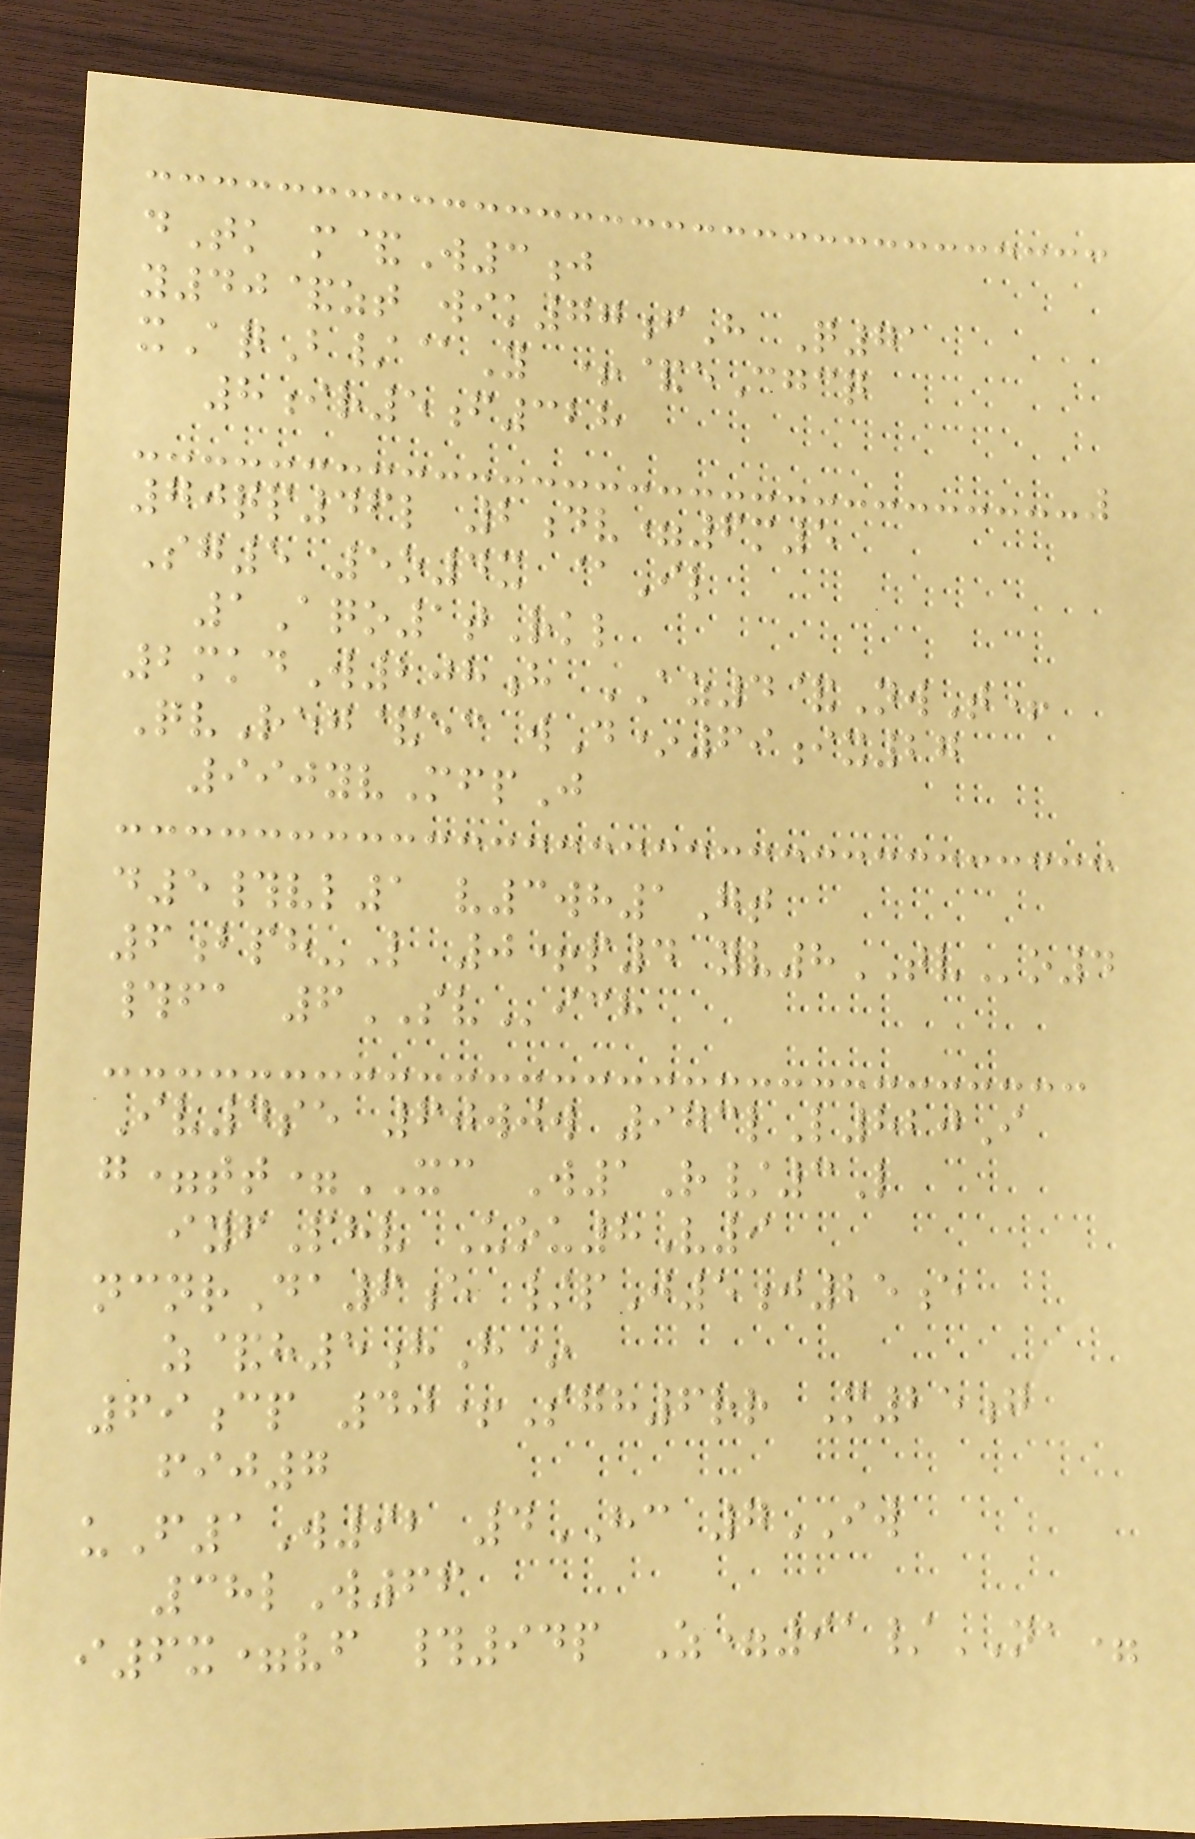dTk m&W3j
y40&zt wik77fH Q71
xAqB/@Y +&eCgcq
8ir5f328
70qp46l 2dv=6m5
Sg5 5o4x @Il
1Aqo1tRkl
2mkdW208h AZ4&NwT+
QvReg&ec wD*69ix27
990yvMfpJ
d5#vl1 v3wh1Gt
6bph-L 0+p4 yv8TVo4
#fa 6SVich
Iv4se 60wjw 973lL820I
g=tt=XC W1R/3L
iyfPhv Uou8V9
ncnrDa6e /pJ5j25e
z&h5hH*
69cp 40+Sgh6rr M25g
fij7
uF1W92 4HC 7IW
38lW66
i6x=vf #94p Z=91/NA=
